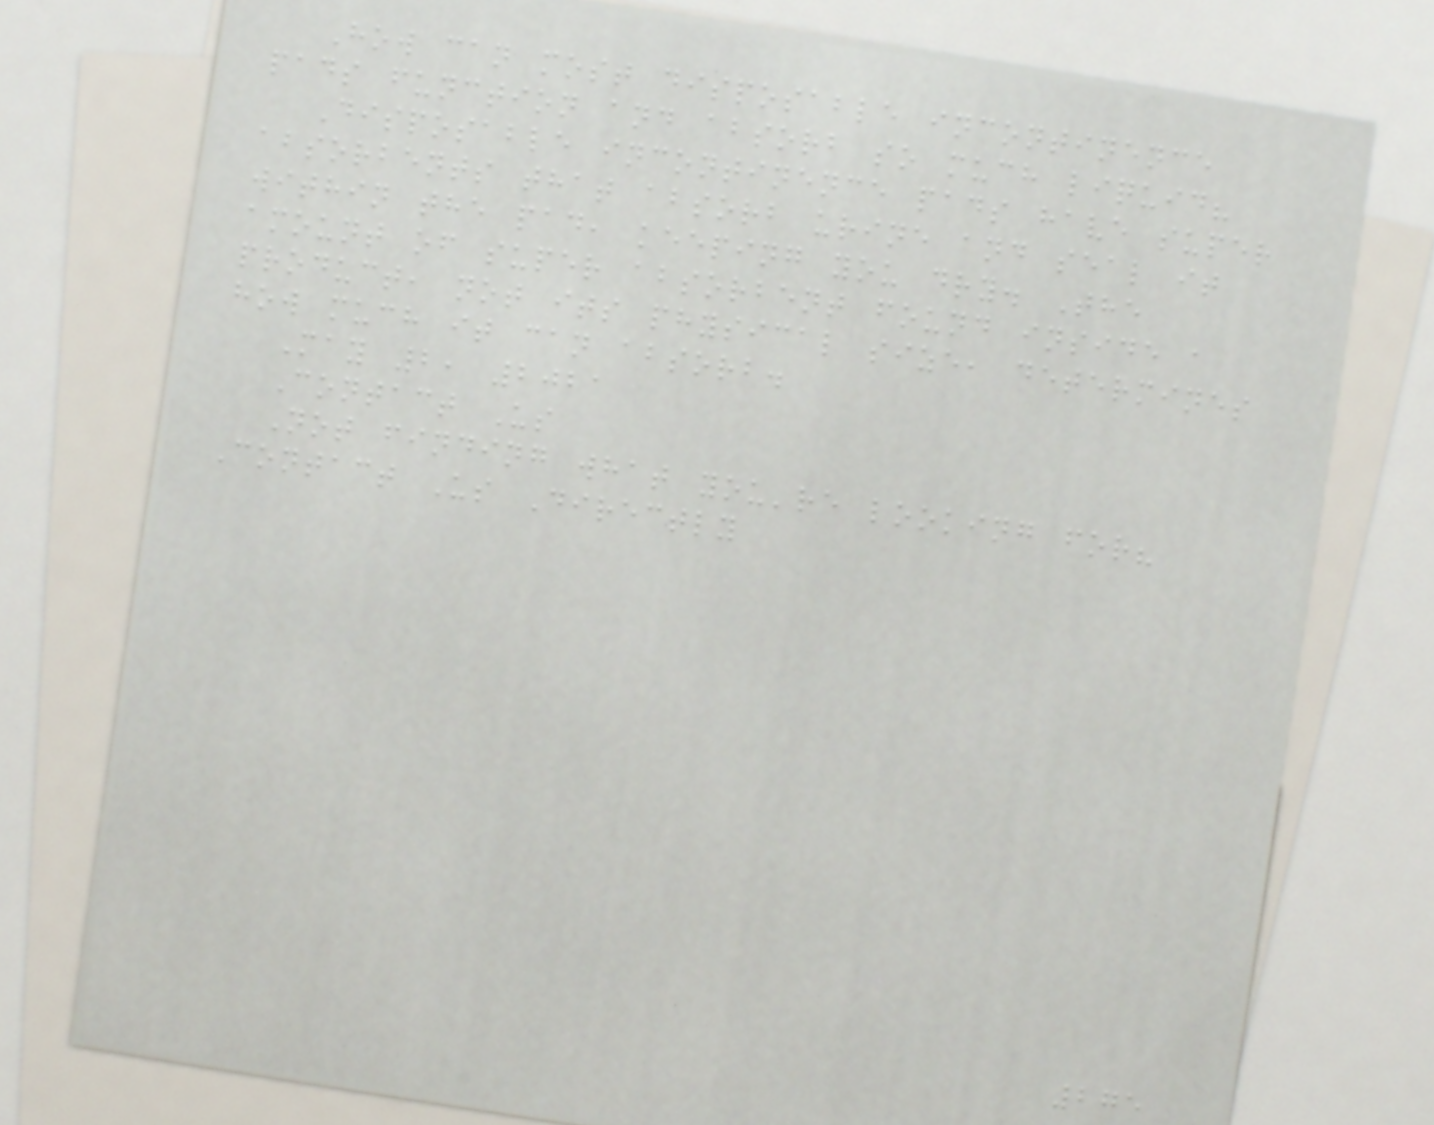How can most disposable incontinence
pads function and absorb so much liquid?
Disposable incontinence pads have super
absorbents that absorb urine and seal it
within the pad, keeping you dry. The
amount of super absorbent found inside a
product, not its physical size, determines
how much it can absorb.
May 2, 2021
Contact Us
Not finding what you're looking for?
Contact Us Directly
275
